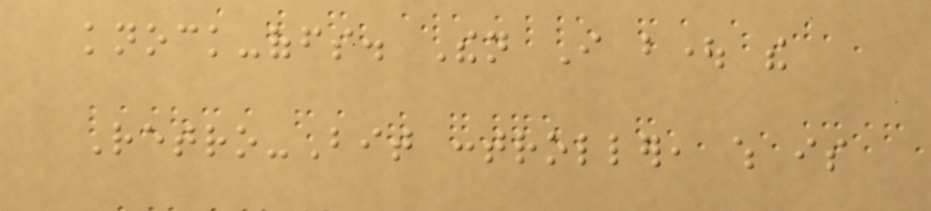knock-offs. Then I bought the
Retro-Bit controller, which is
